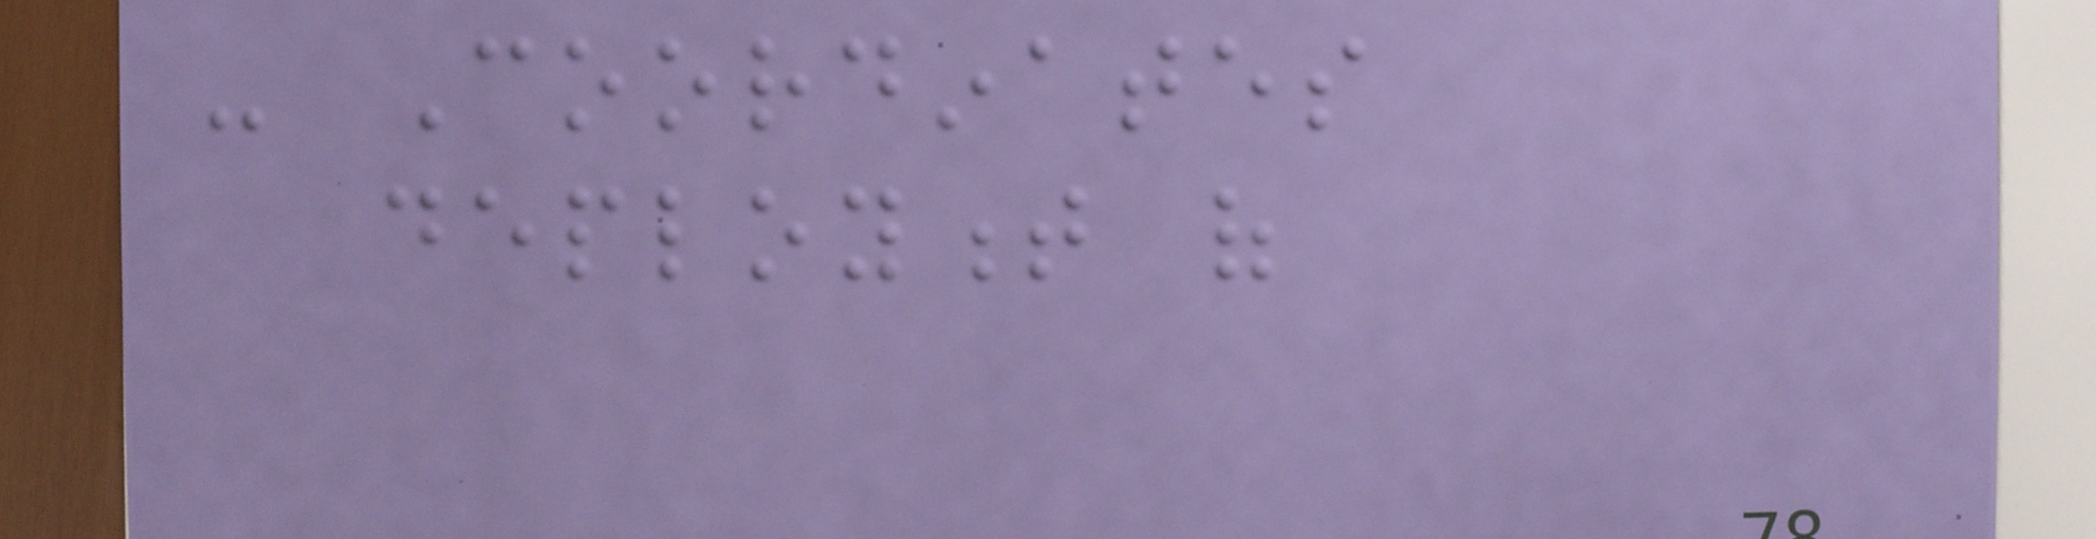- Coordinates
deployment of
